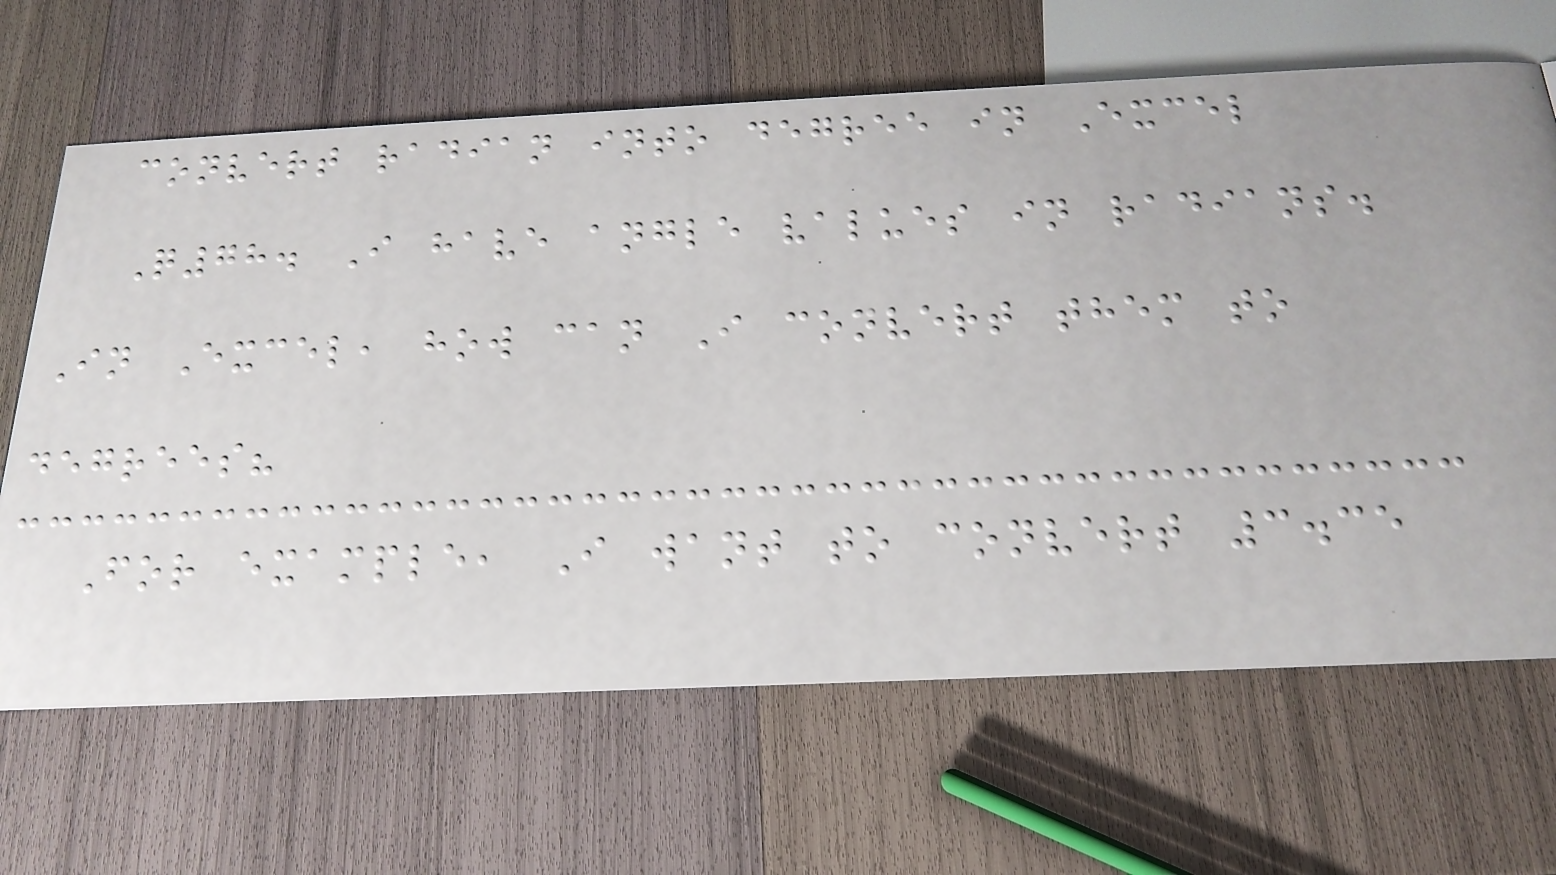convert radian into degree in Excel
Q78. I have angle values in radians.
In Excel, how can I convert them to
degrees?
For example, I want to convert 3.35
